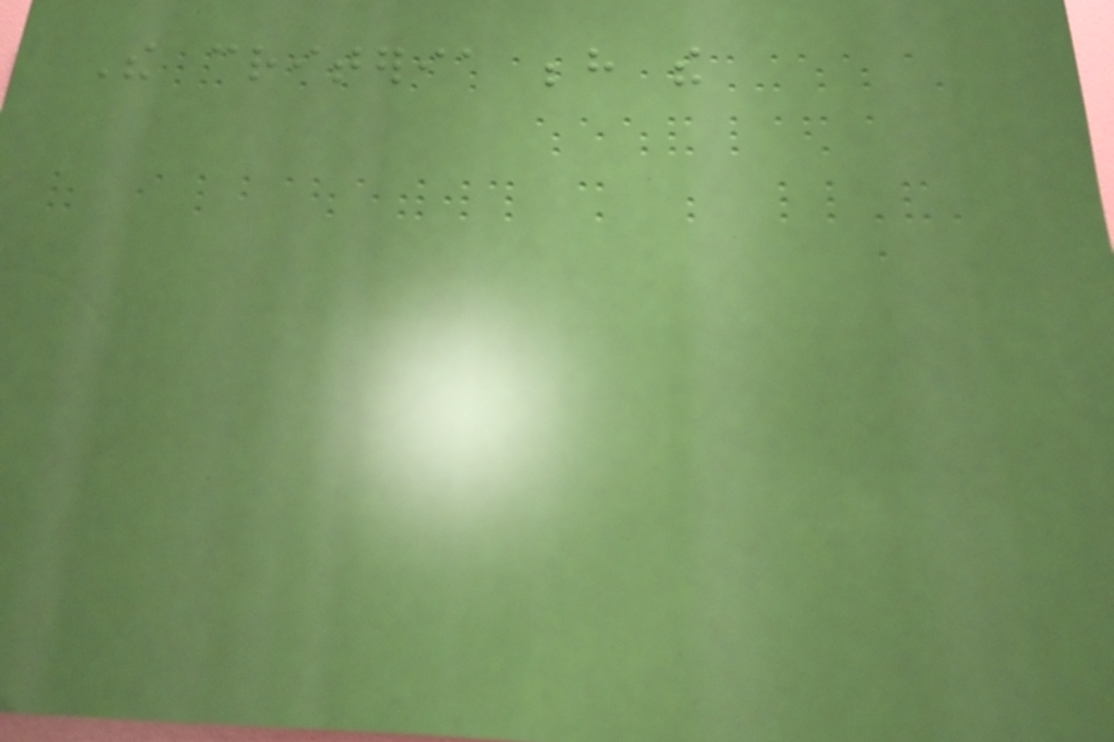The criteria behind the
